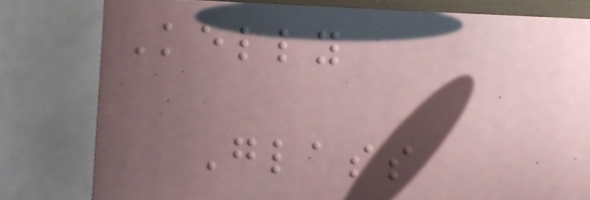Kelly
Glass
